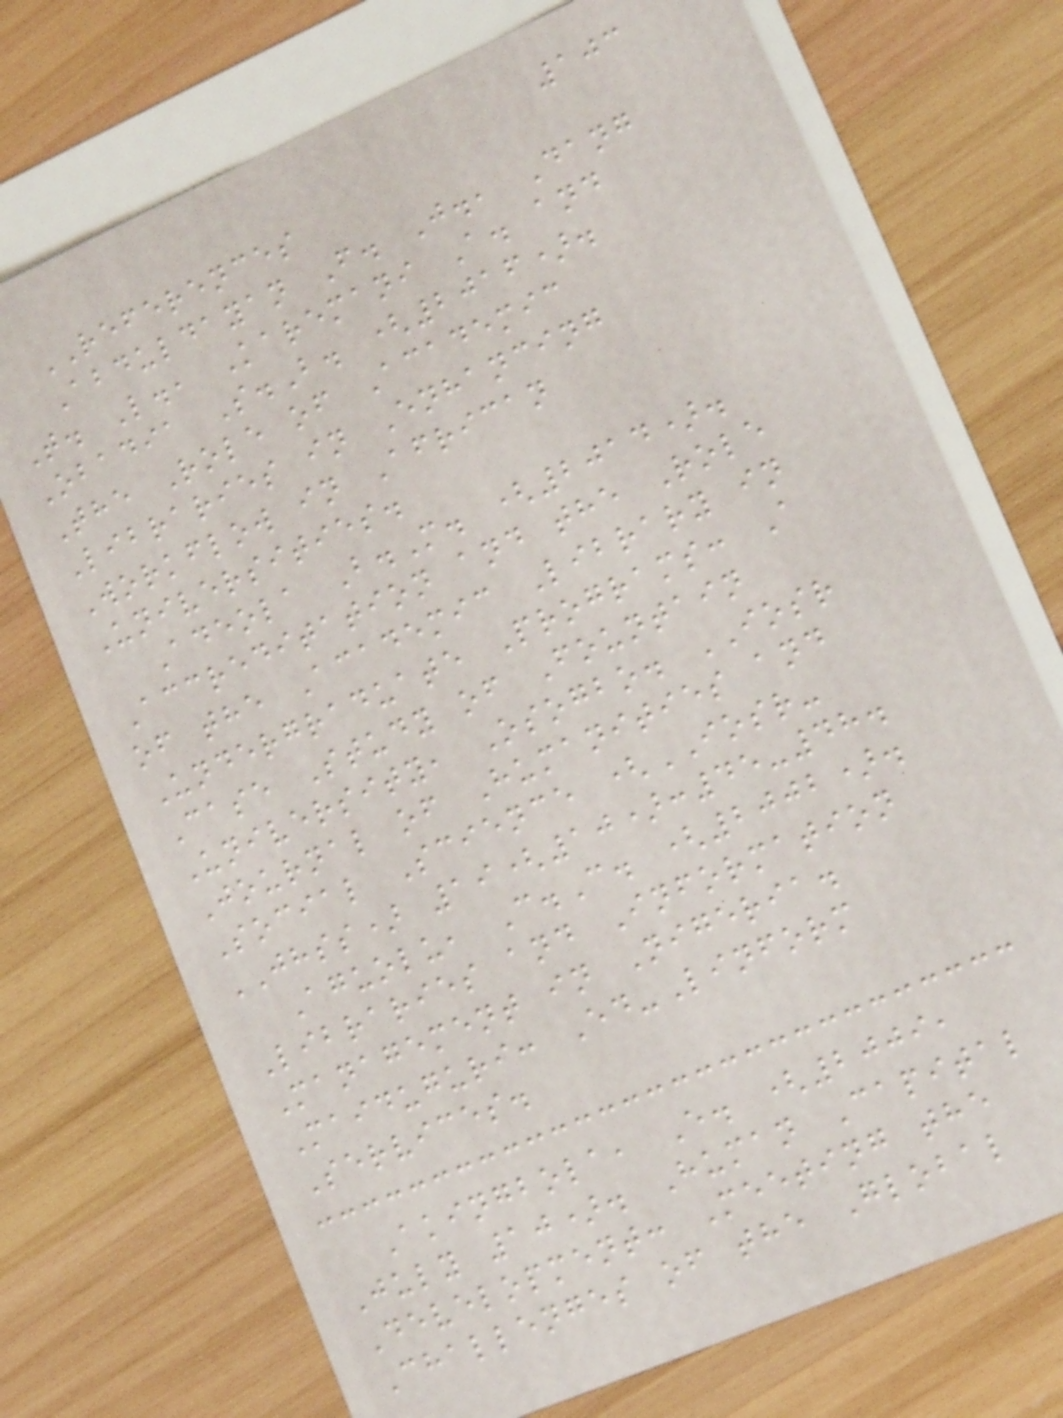103
REFERENCES
Abduldayan F. J., Dang
T. L., Karemani A. and
Obadia S.B. (2016).
The Role of Academic
Libraries in Enhancing
Workflow in African
Universities.
Adeola B.M. (2014).
Accreditation and the Role
of the Academic Library in
Undergraduate Programs: A
Case Study of Fountain
University, Osogbo. IOSR
Journal of Humanities and
Social Science (IOSR-
JHSS) 19(10):45-48.
Aguolu, C.C. (2002).
Libraries and Information
Management in Nigeria.
Maiduguri: Ed-Linform
Services.
Akingbola, E. (2009,
July 10). Human Capital
Development: Meeting the
Challenges of the Global
